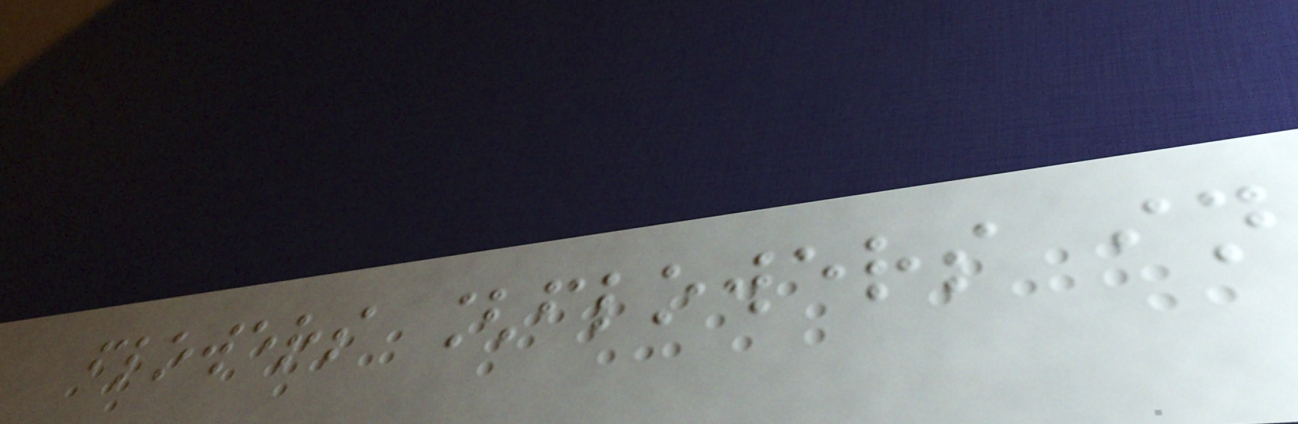flowers [flowers in
